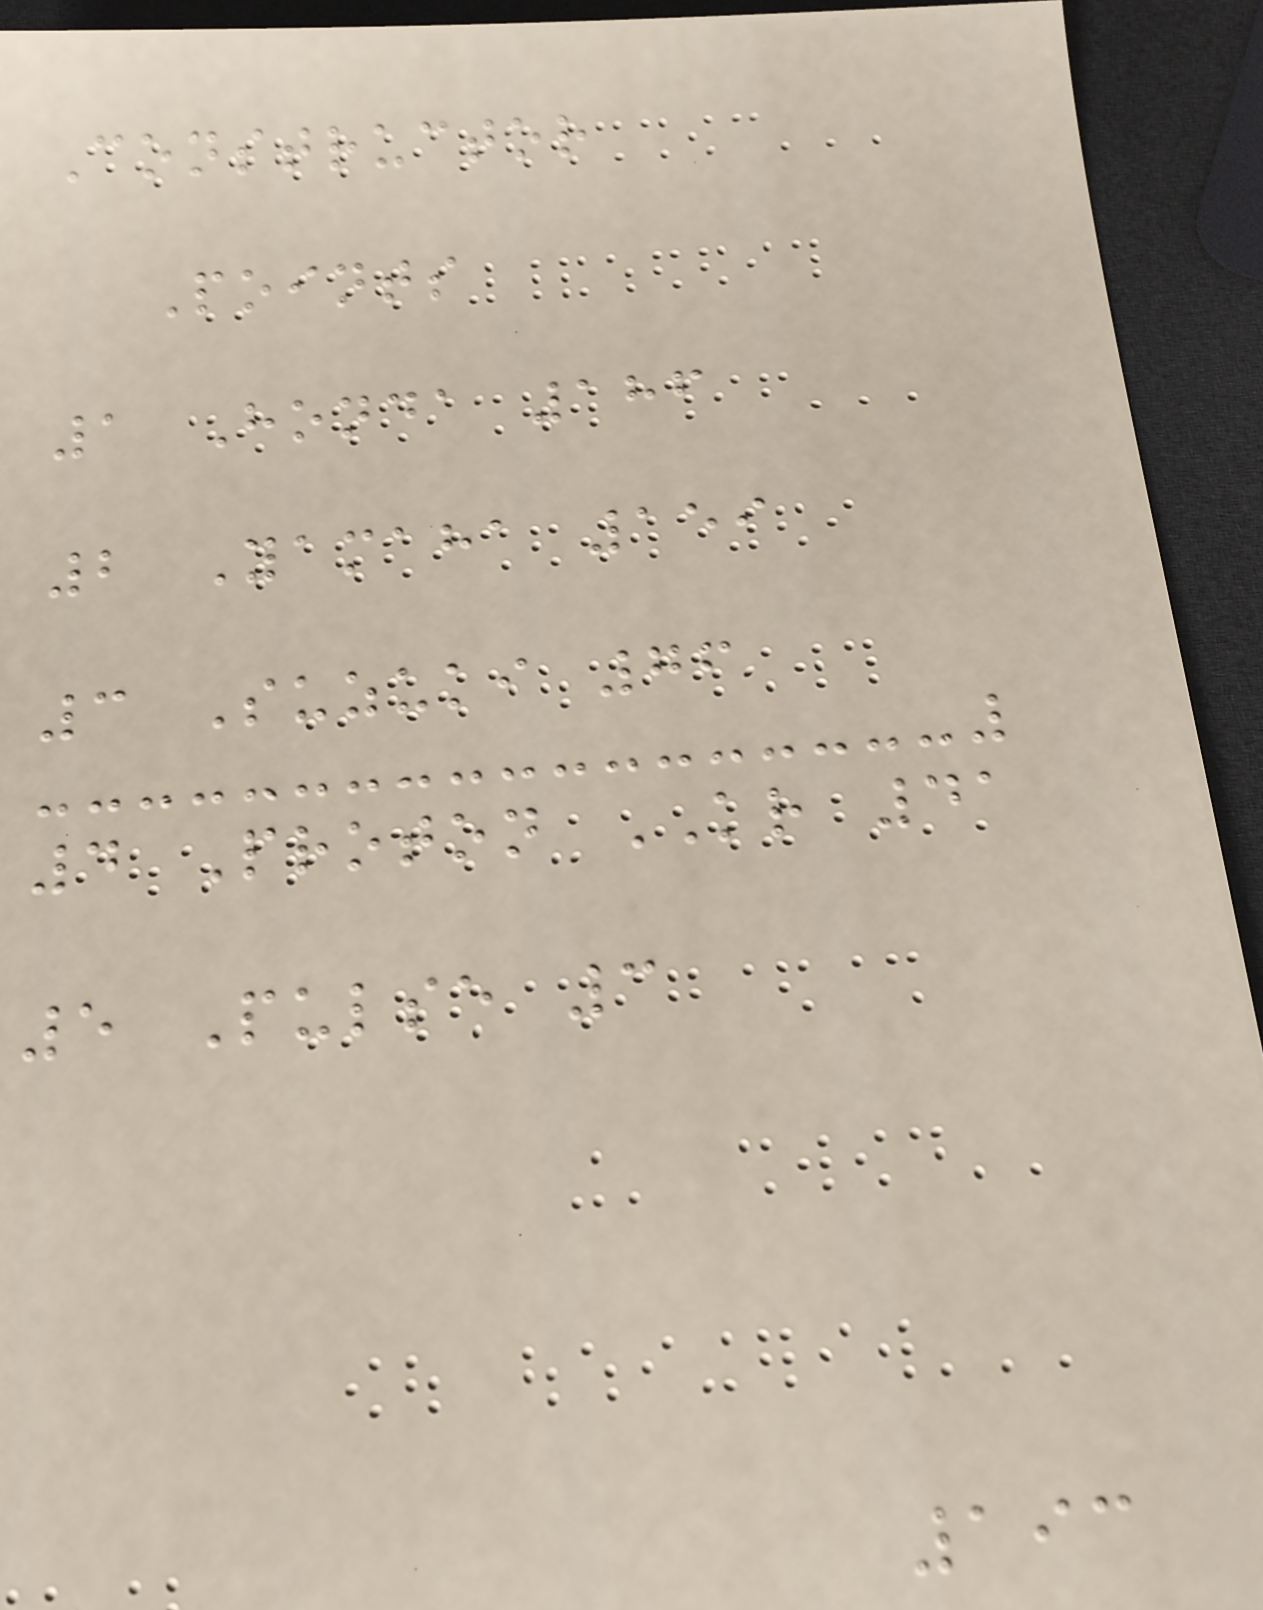Constructor
Points
1 Honda 186
2 Yamaha 159
3 Suzuki 76
4 Proton KR 41
5 Pulse 3
193
